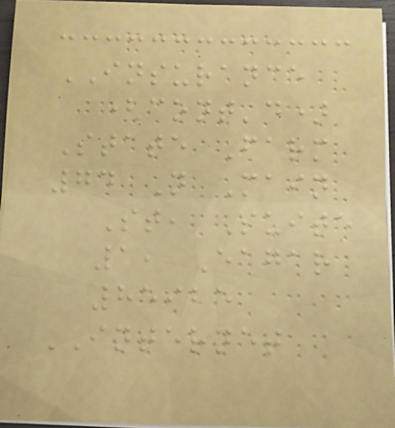INSURANCE
(cont'd)
State Farm
74 N Main
St, Suite
1, Eagar
85925
INTERNET
